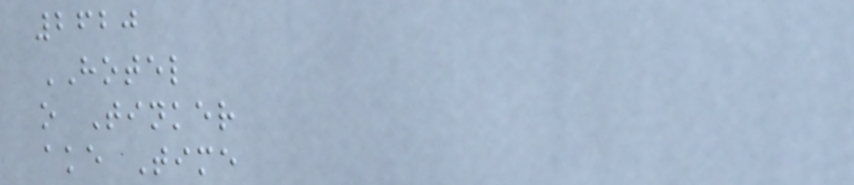2620
HOTEL
o Tinker
ake Time
